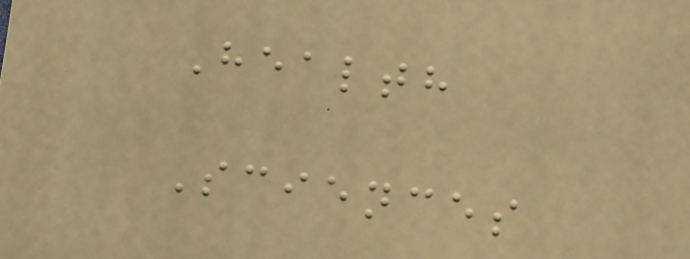Health
Sciences
